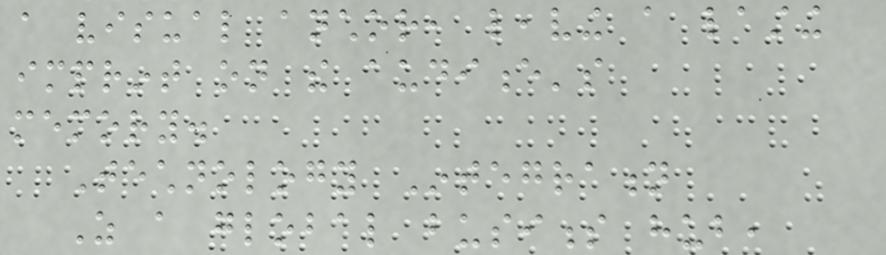a visual anchor, leaving a lasting
imprint on the audience's
memory.
Technology Integration
As a global business hub,
